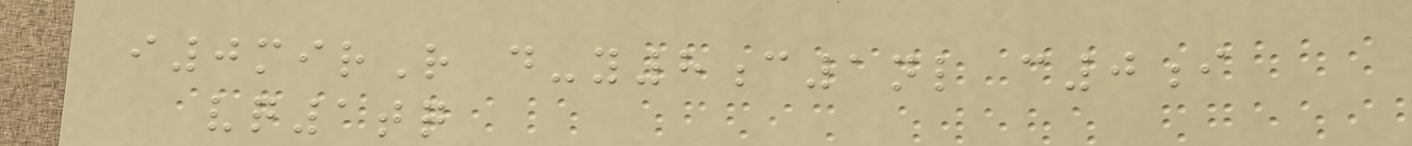i0mirR d-y8c1nl c0i
vq1tq
